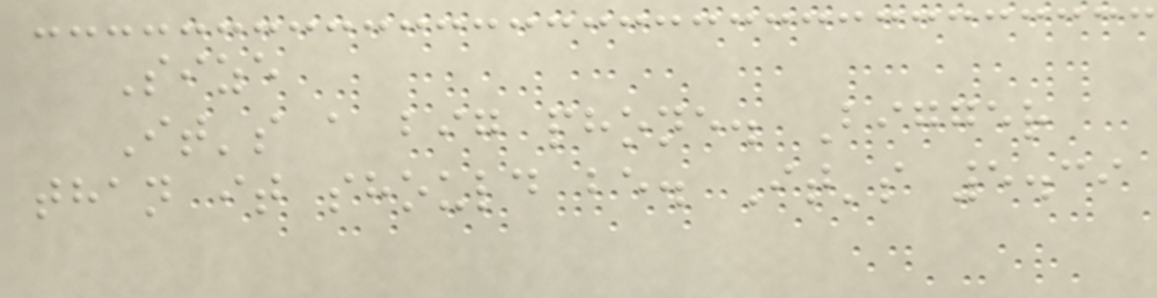Size
It's a big phone. Bigger
than it should be. It's 5.39
